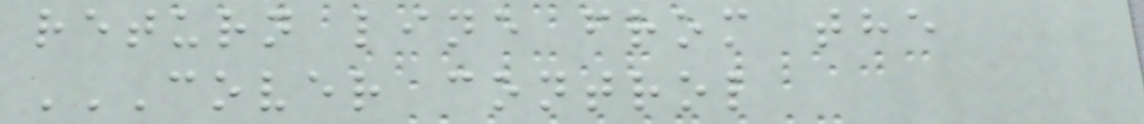return line from the
COVER CONTROL
